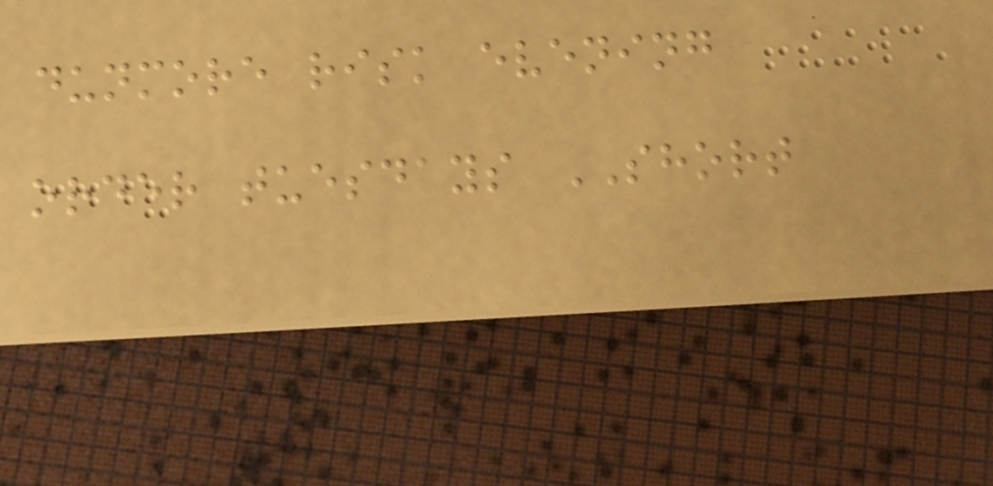dunmore risk evening
order tuesdays SHORT
